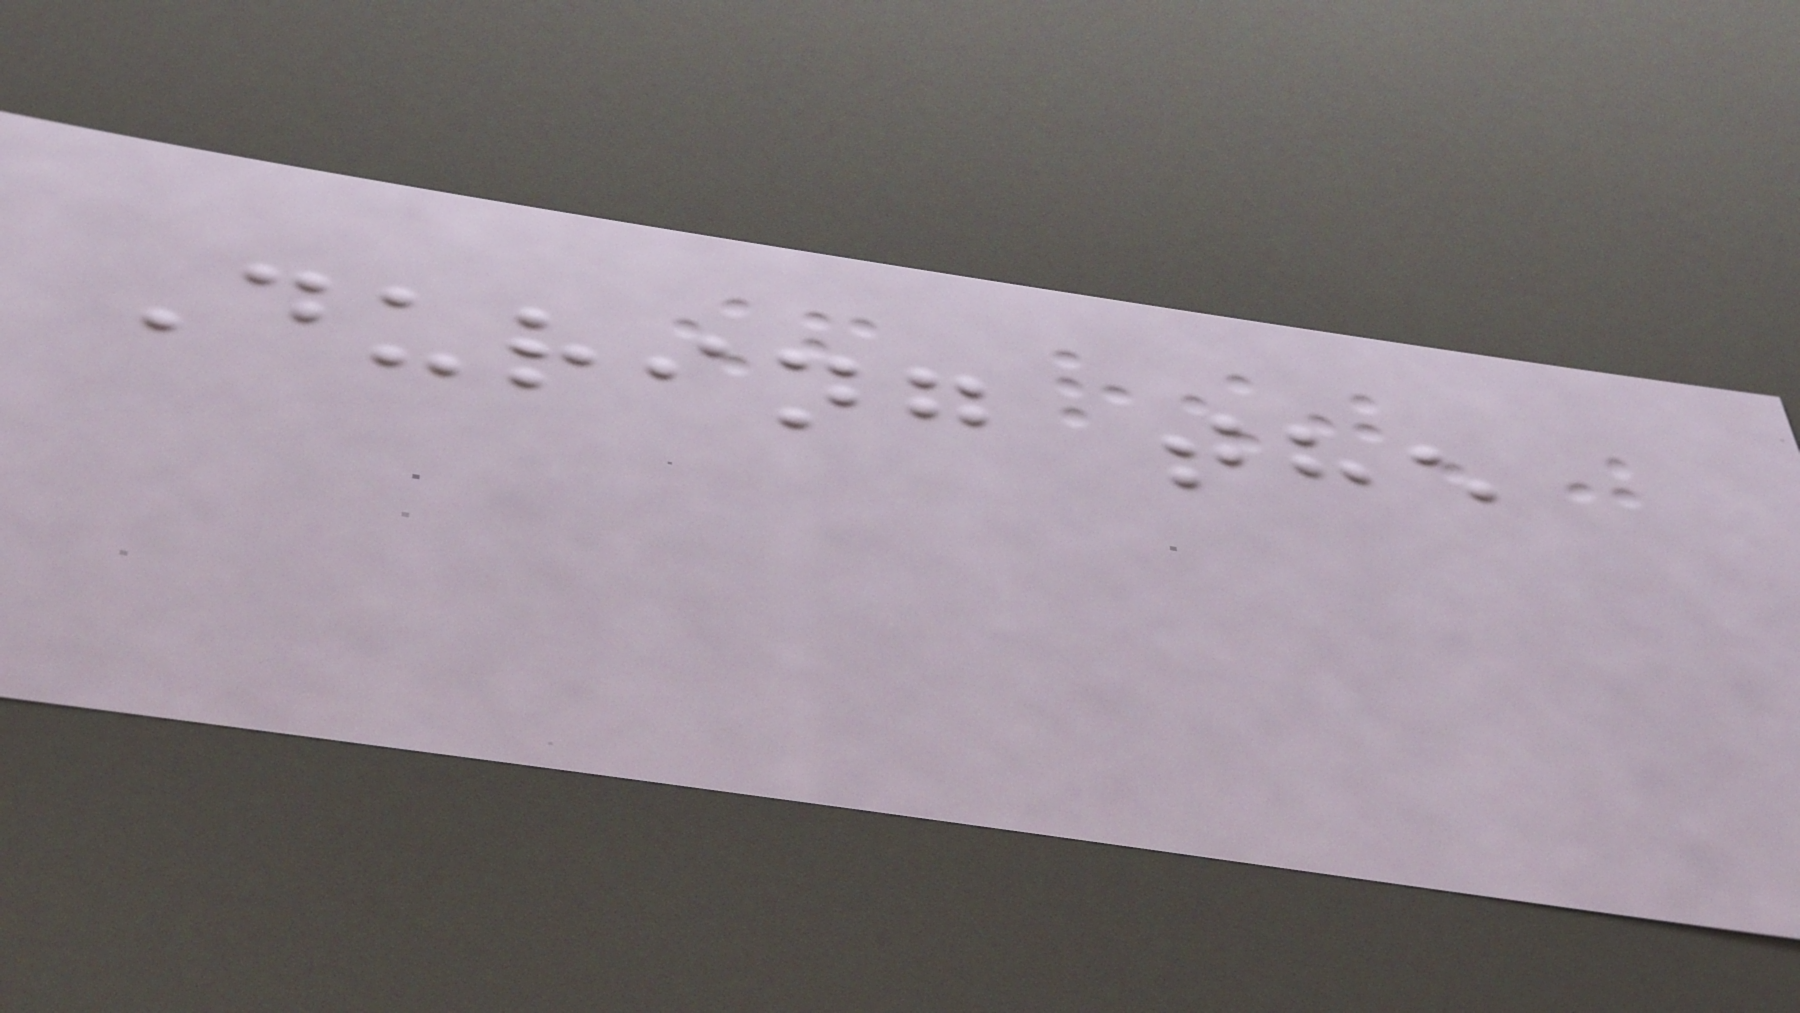During the
